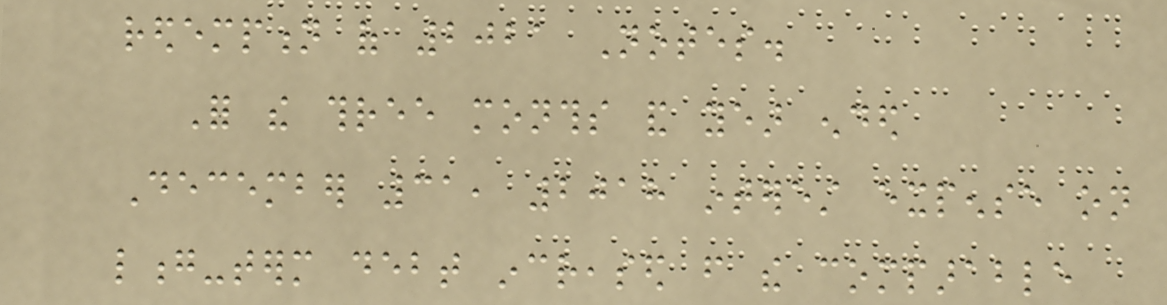redemption of 2021 Notes.
For the three months and year ended
December 31, 2018 interest expense on
long-term debt increased from the comparable
